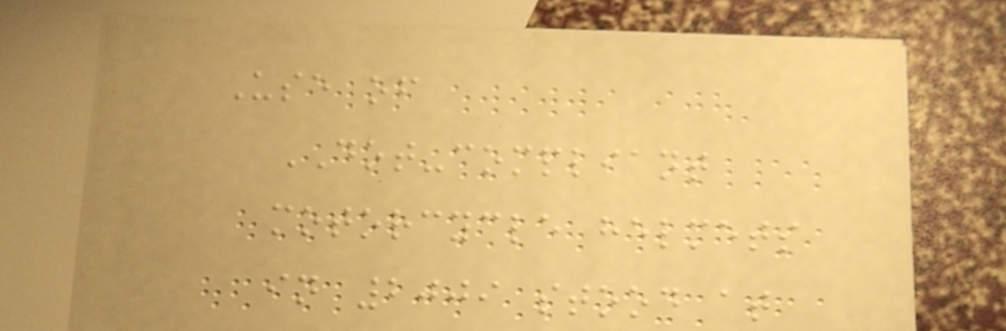Use of
DOT-compliant
motorcycle helmets
in 2009 stood at
